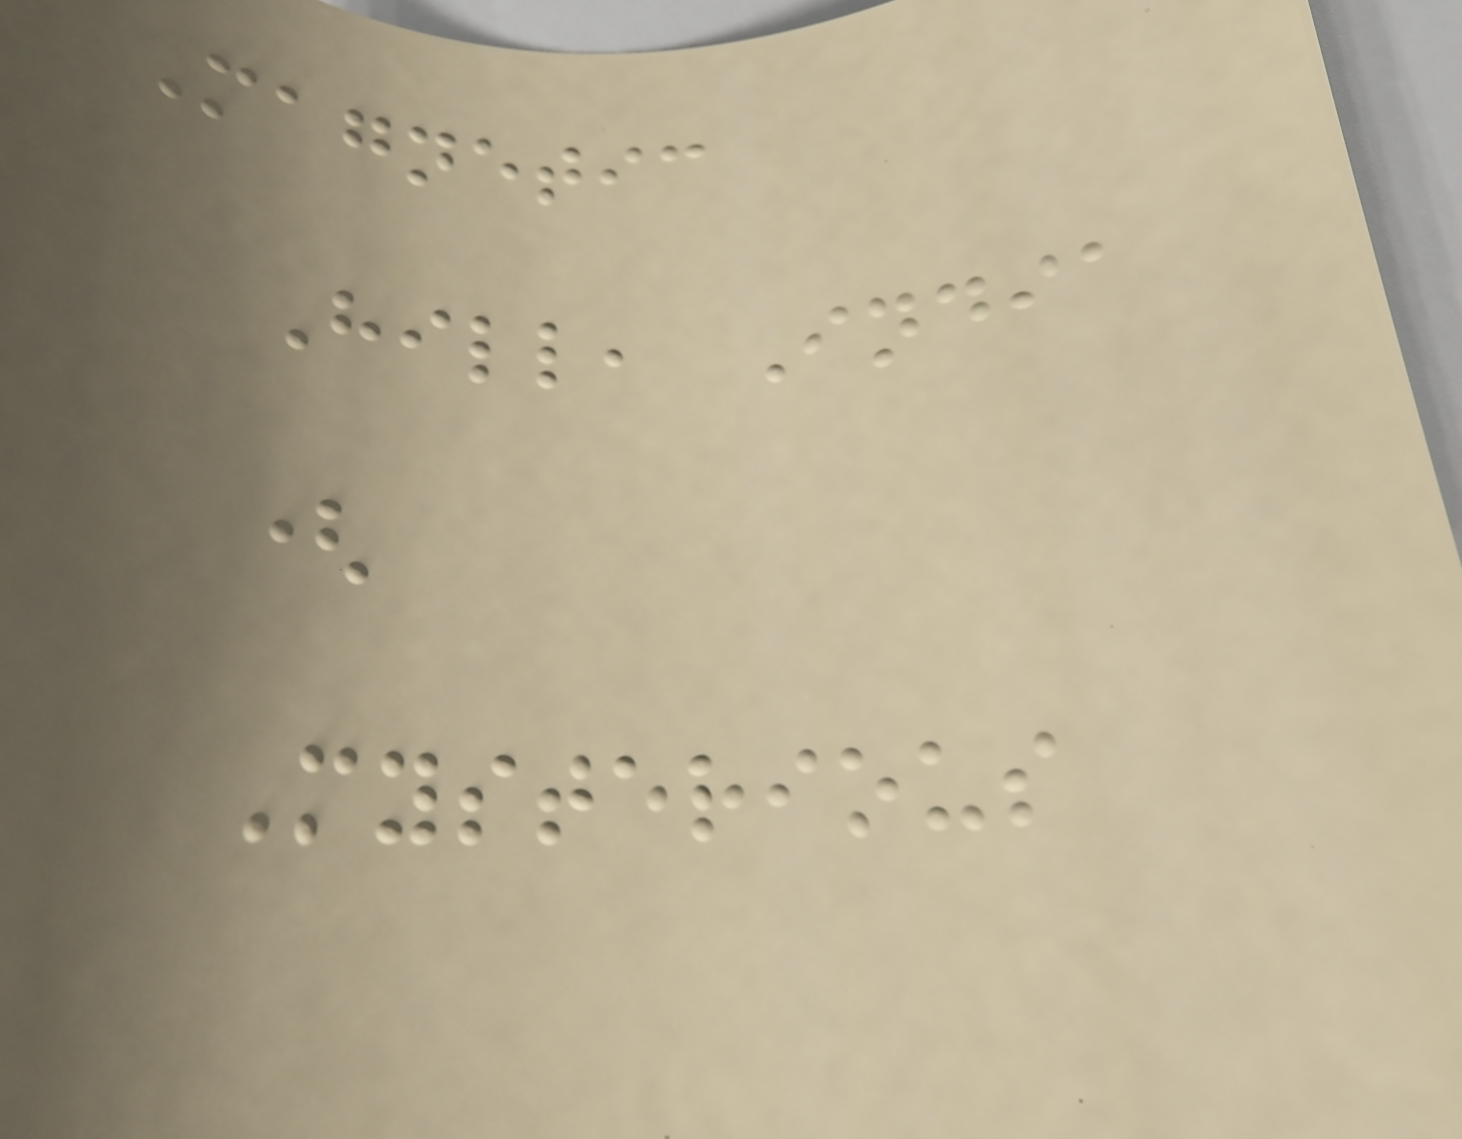Magnetic
Hill, India
(
Mysterious
